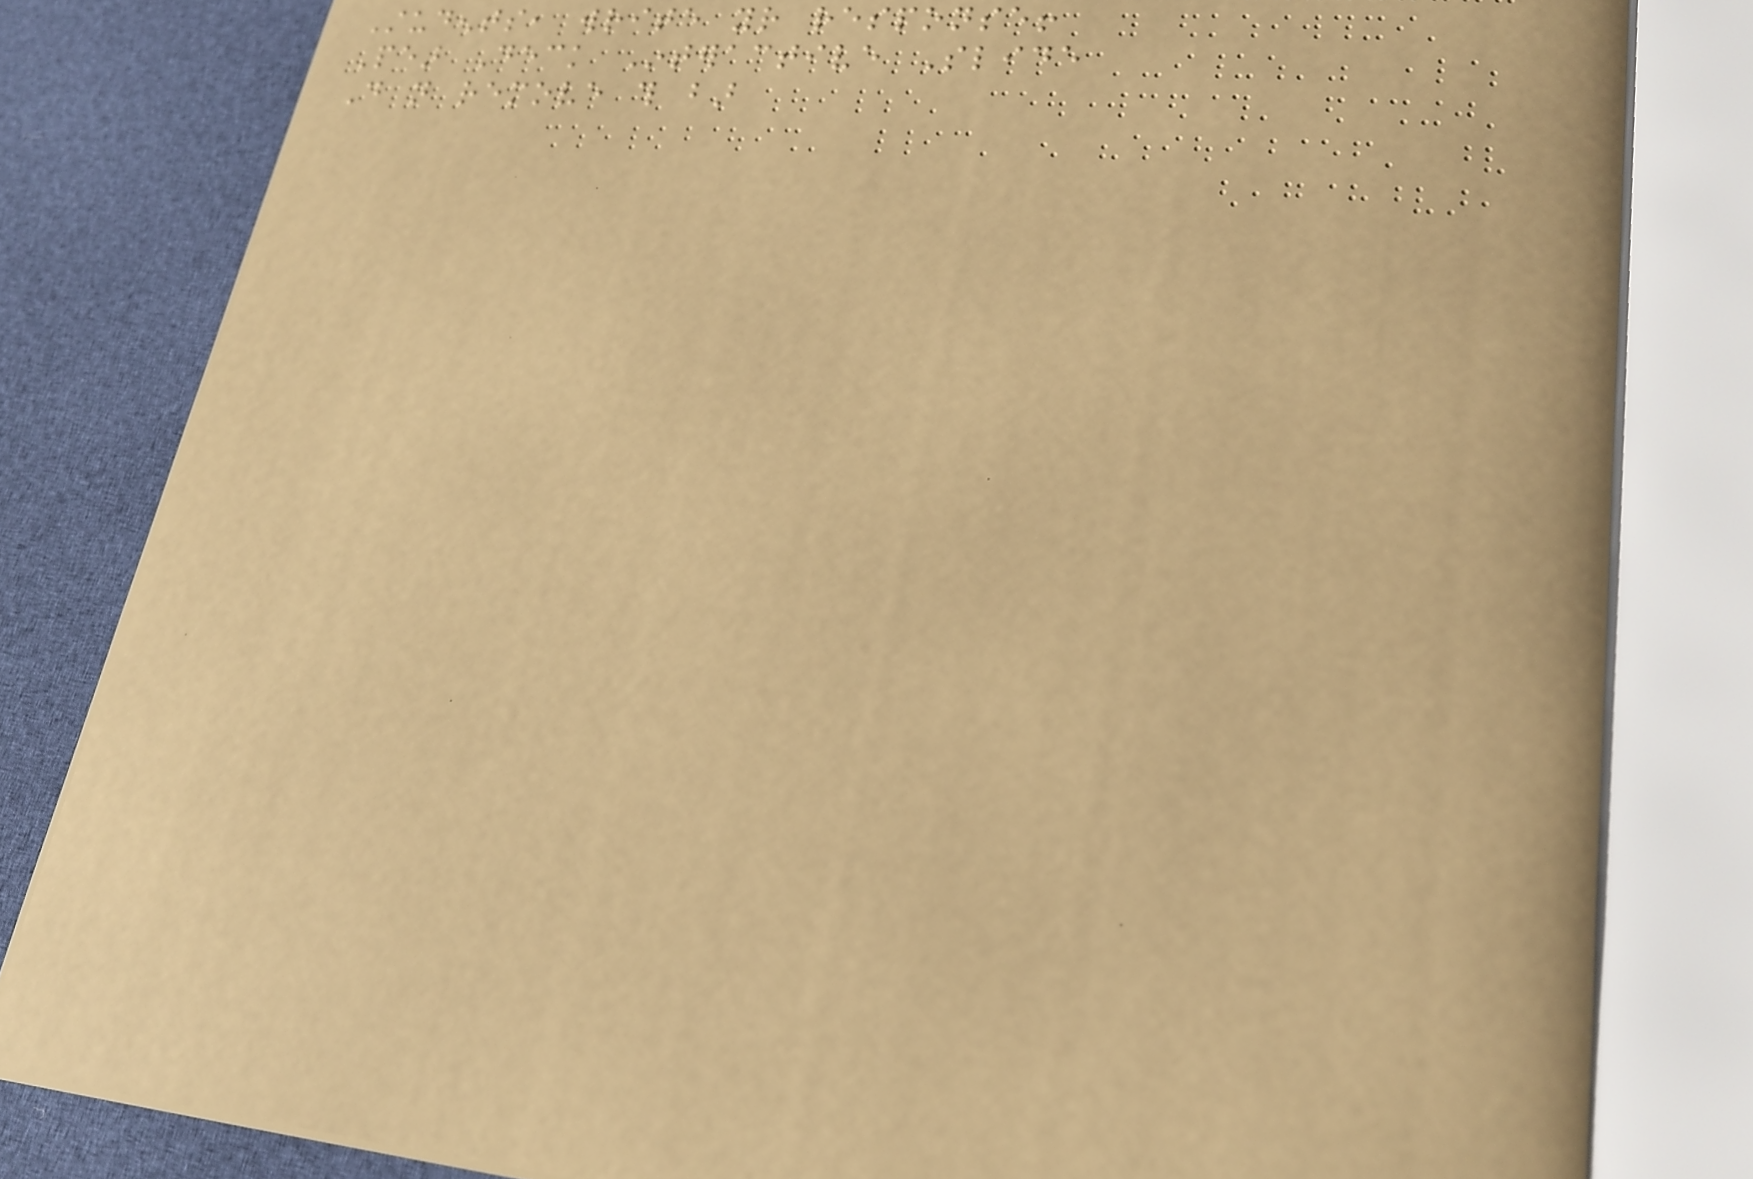Students, write your response!
Pear Deck Interactive Slide
Do not remove this bar
